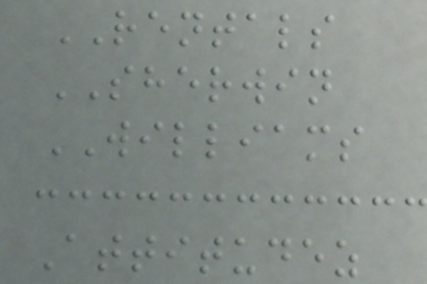RENTALS
SHERWIN
WILLIAMS
Attitudez
